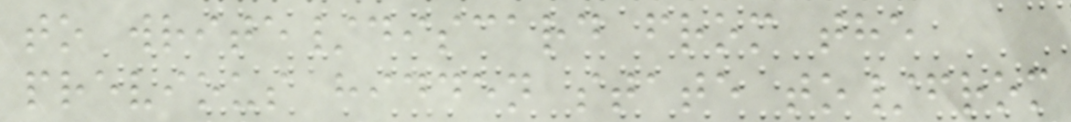to write/discard from the
previous hidden state to/from
